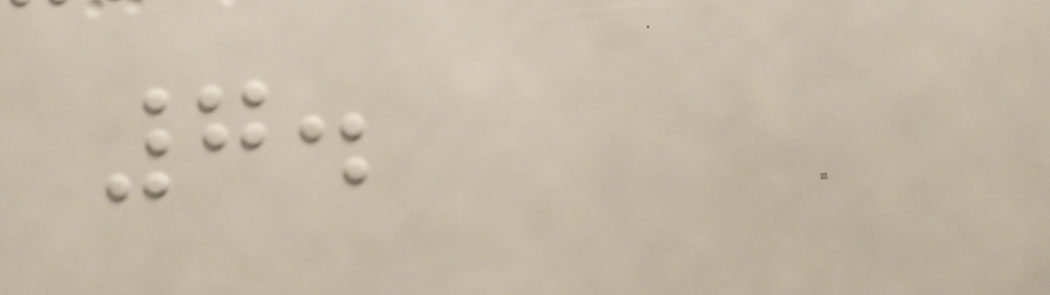7.
